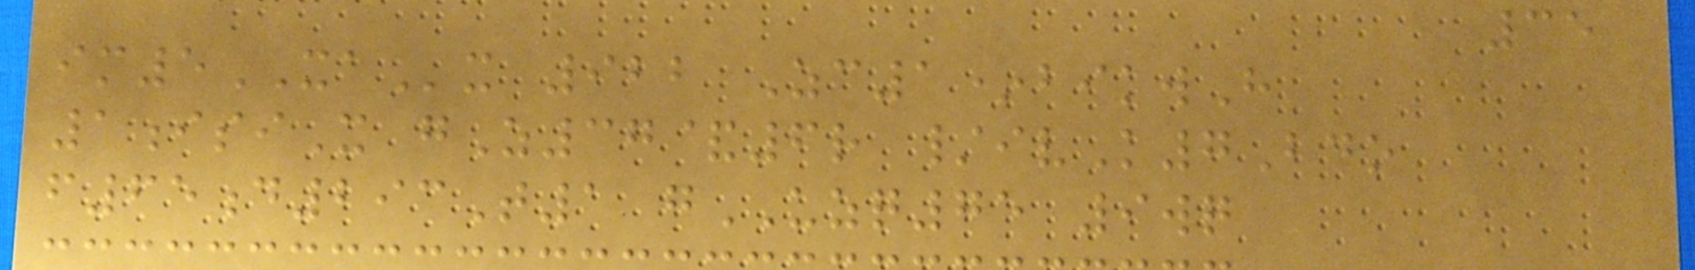35
im5XAx 922 Zc1*bikwH
1isiX gZ37&6r /ivK7Bdo
f65d293T1 gUZQ75 9wq
